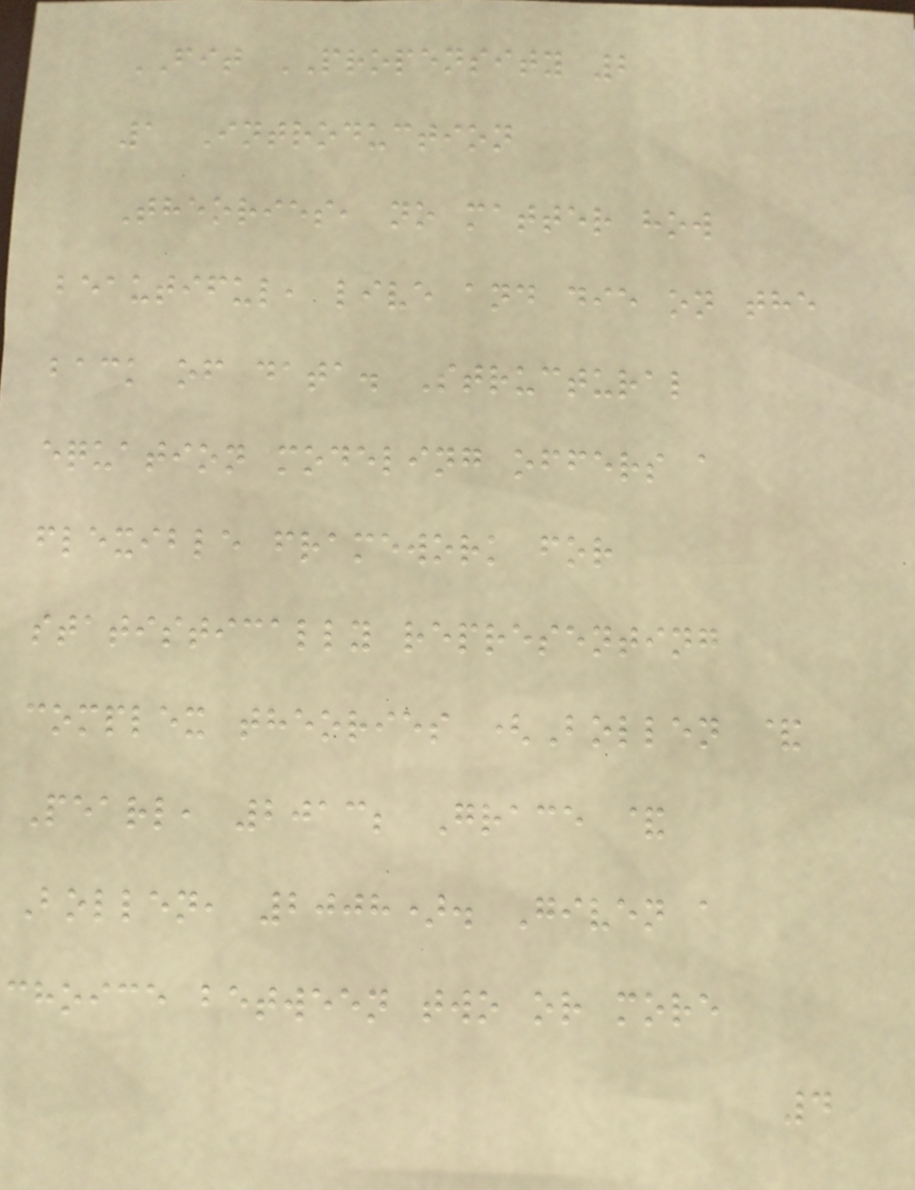FIT PROPENSITY 2
1 Introduction
Theories, no matter how
beautiful, live and die on the
back of data. Structural
equation modeling offers a
flexible framework for
statistically representing
complex theories (Bollen &
Pearl, 2013; Grace &
Bollen, 2008). Given a
choice between two or more
4
